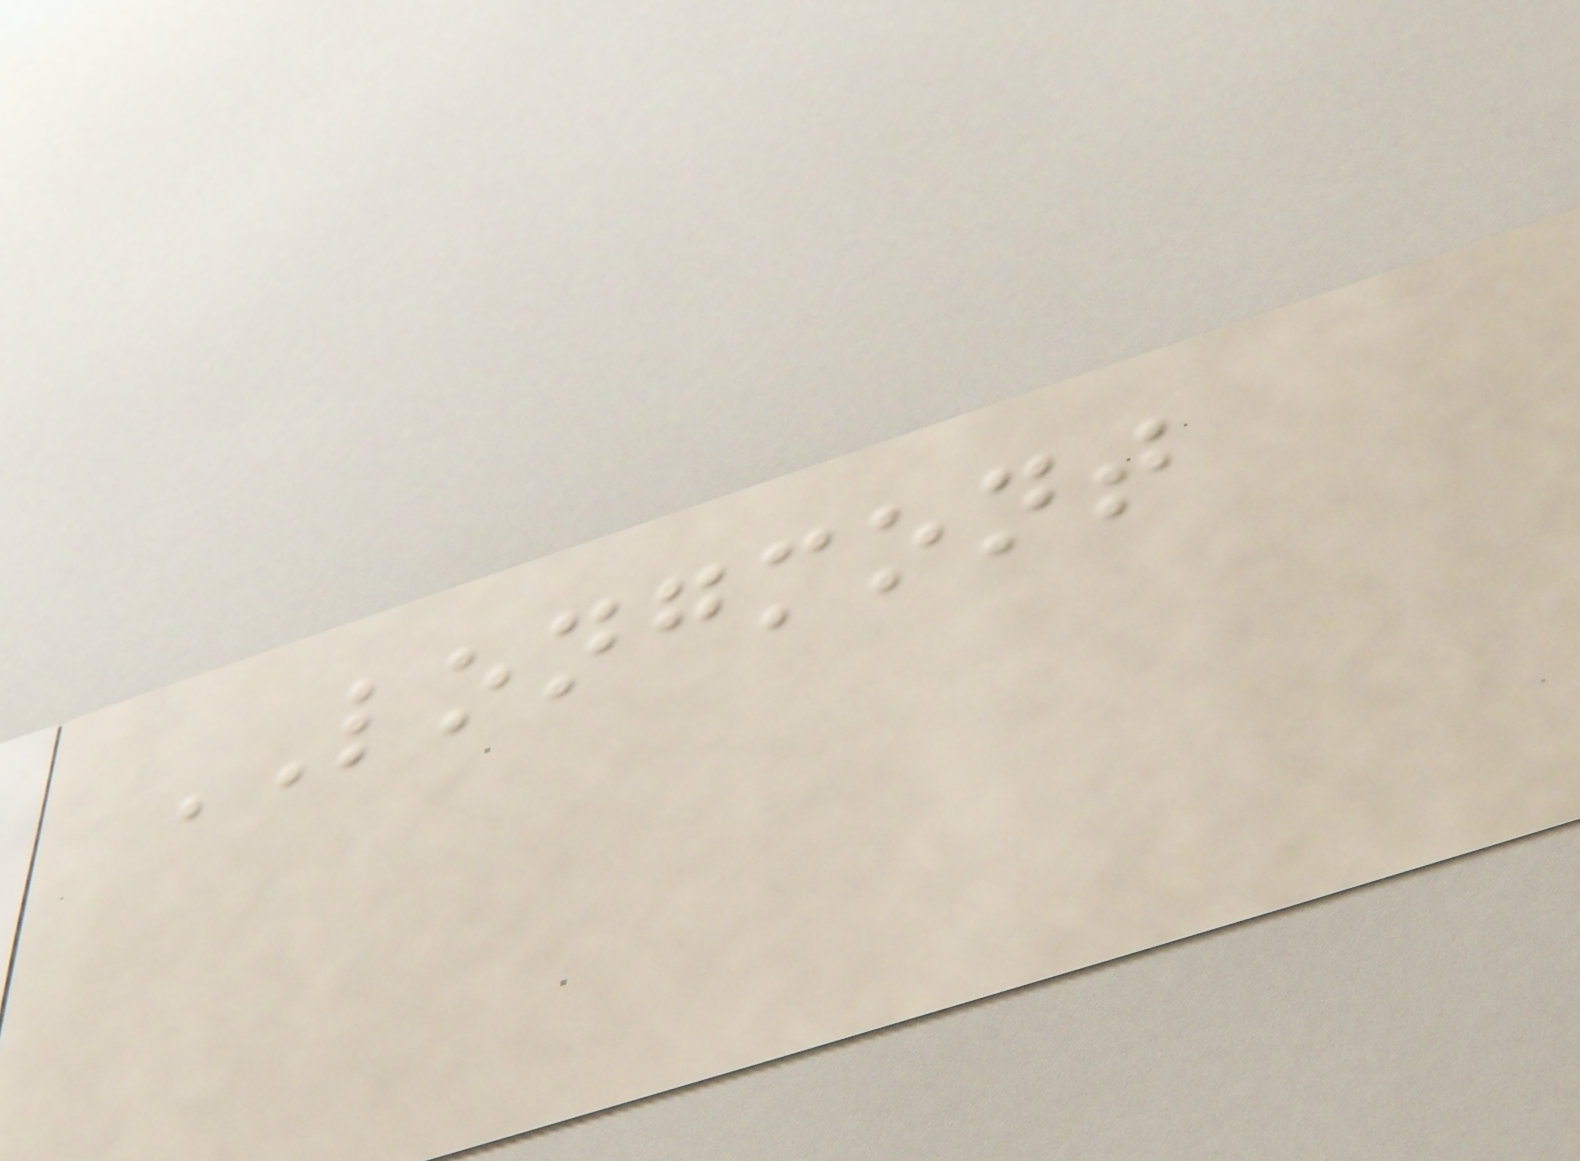LONGMONT
